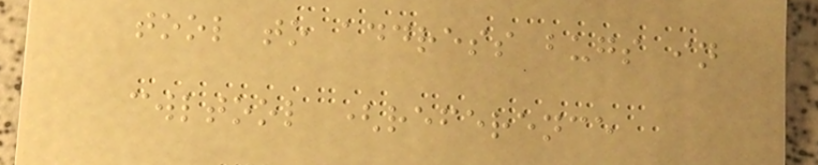tool to address bugs in
cwltool (reference
